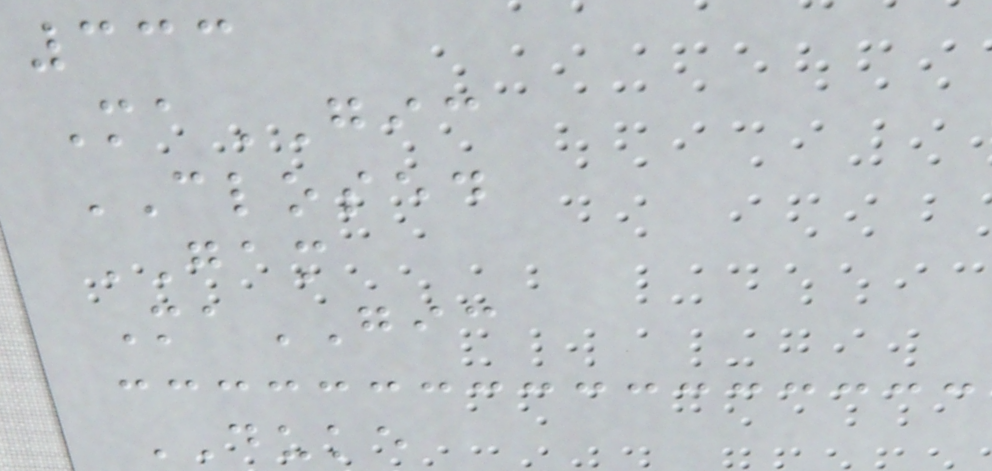333
MaGIC
CLOSED
GAM
MaGIC
DUKE
